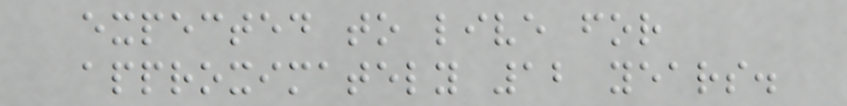expected to live for
approximately 12 years.
